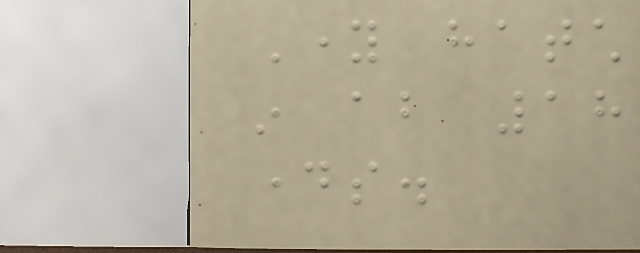Young hatch
in about 18
days.
